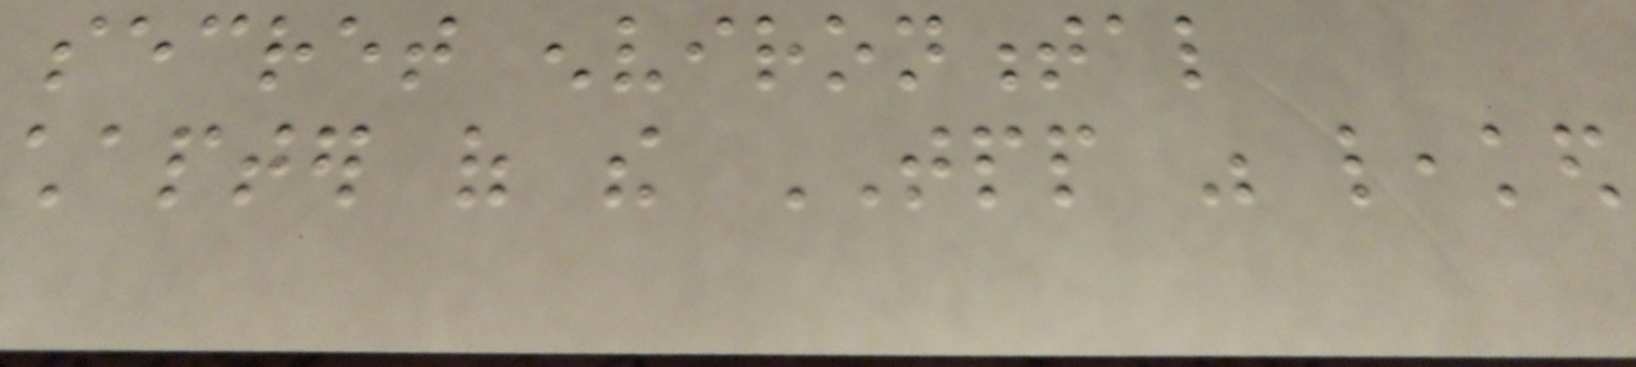secret environmental
chapter of the TPP was leaked
